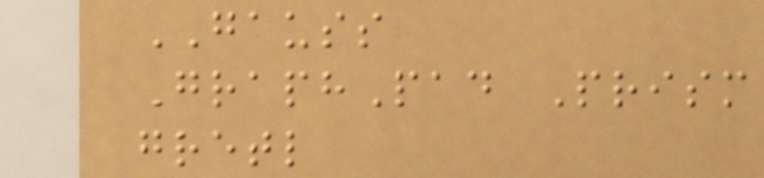GAUSS
GraphPad Prism
gretl
